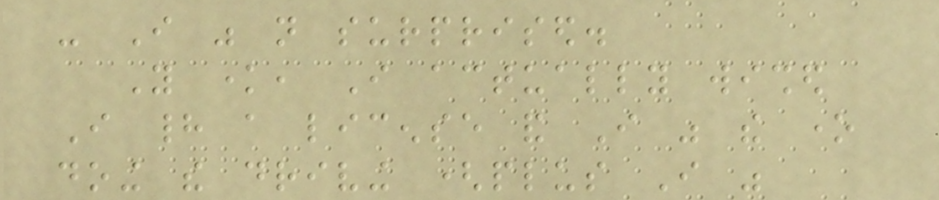- I was not surprised.
You know, I actually wished
I had a license and I was the one
doing the driving (plus I was
